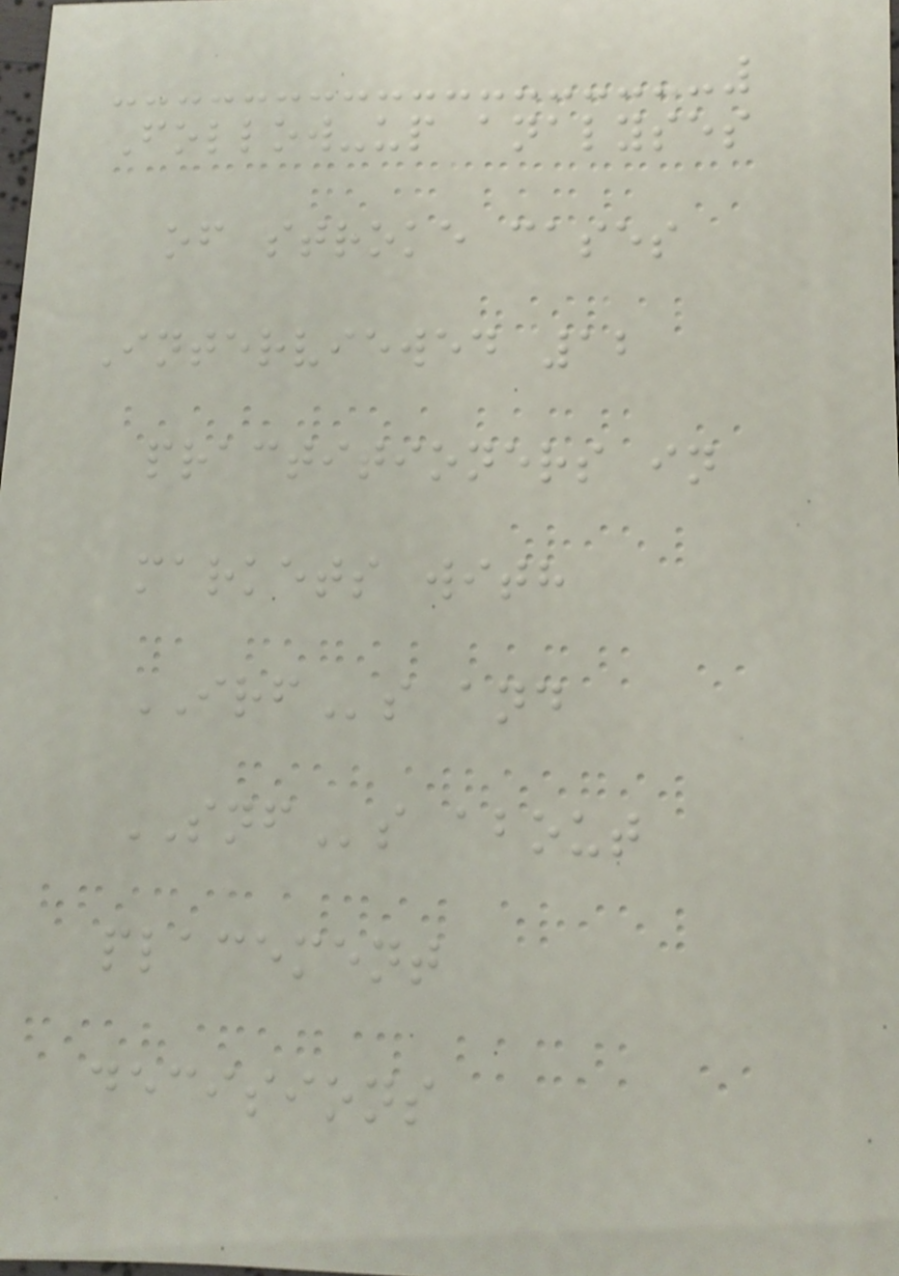Follow-up analyses
of stroke cases
Interviewed 12
practitioners in
markets with
IRFs and
SNFs about
placement
decisions
